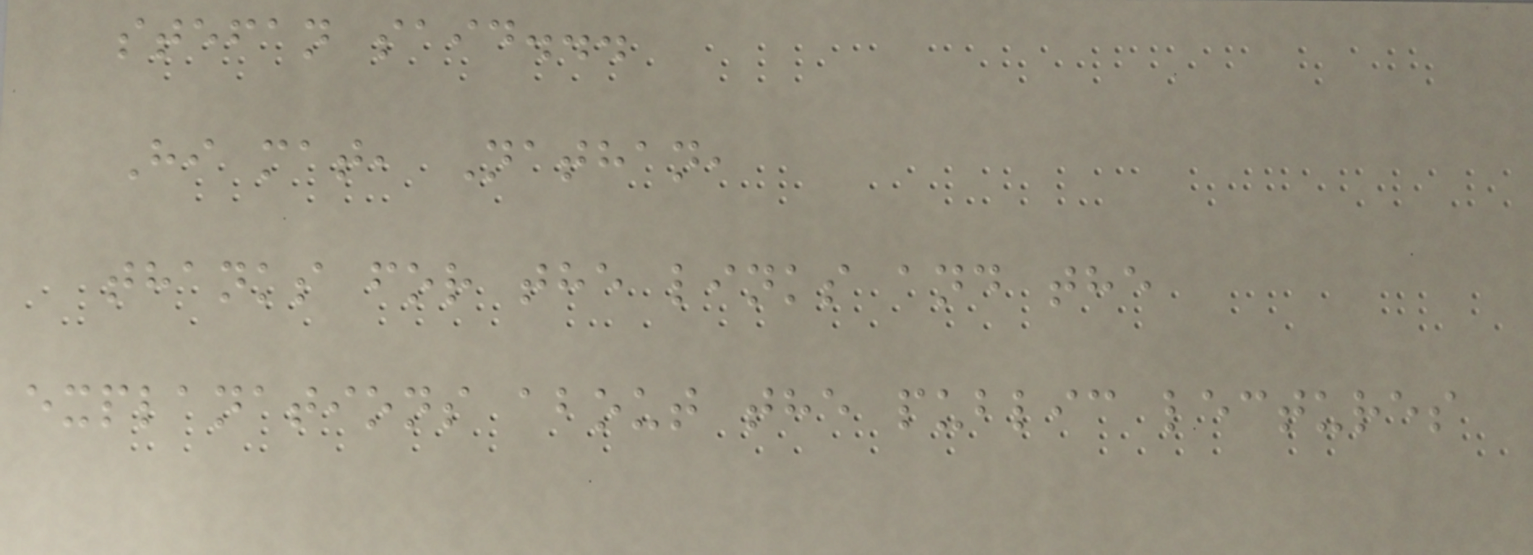stefan said...
Hi mat, Nathan,
thanks for the links and the
explanations about the public lectures
